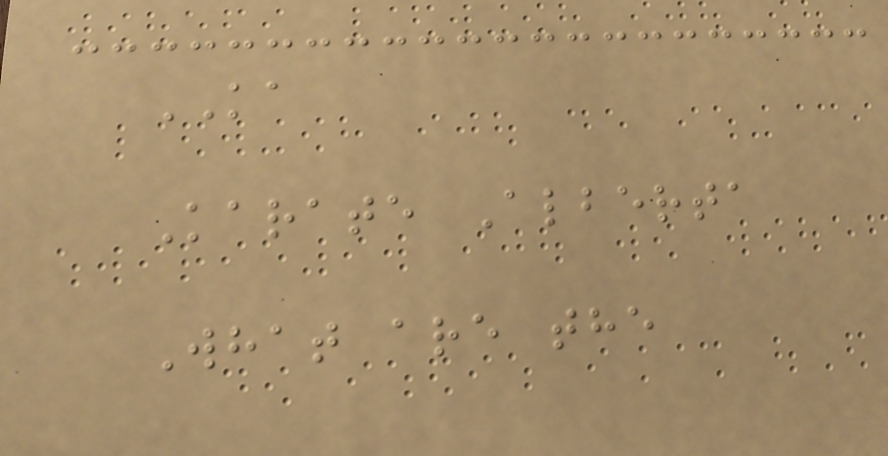KA
Karate Alberta
What are the
